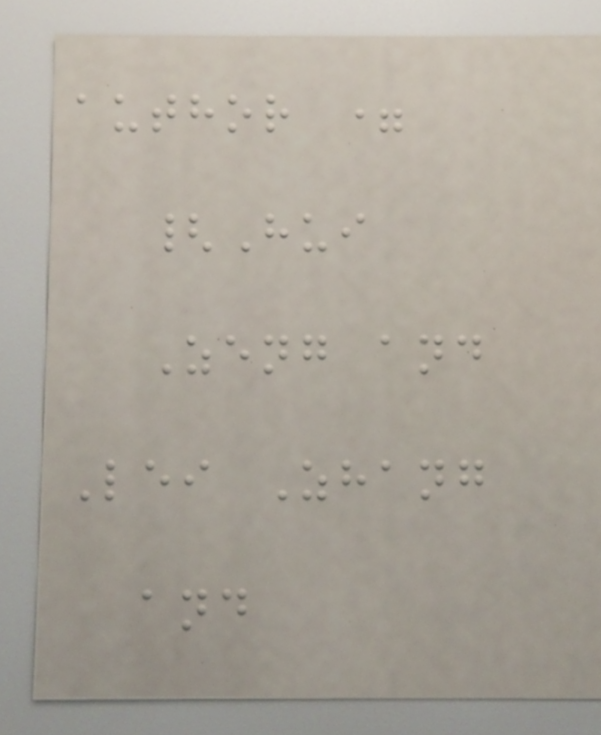author =
{Hui
Zeng and
Lei Zhang
and
